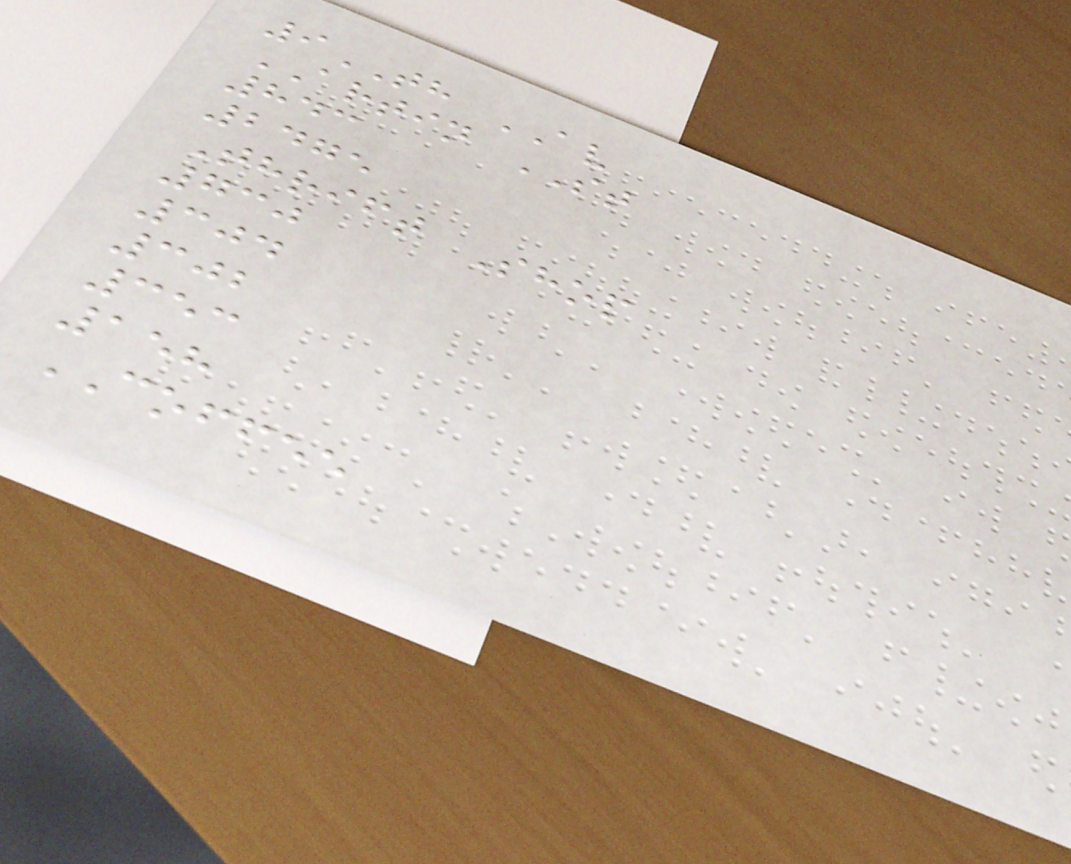9TH AV
ARTIN ST
843
2475
Thrift Shop
730
304
302
353
158
COFFEE
